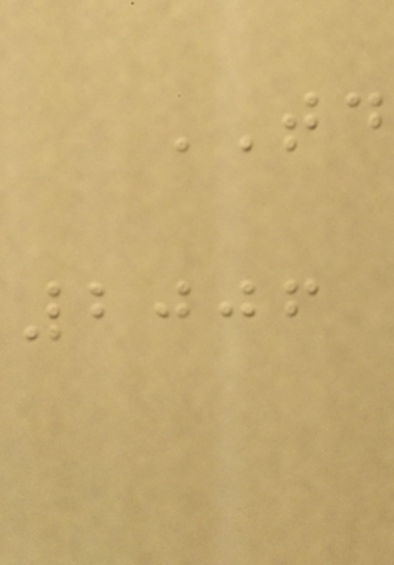TD
2006
